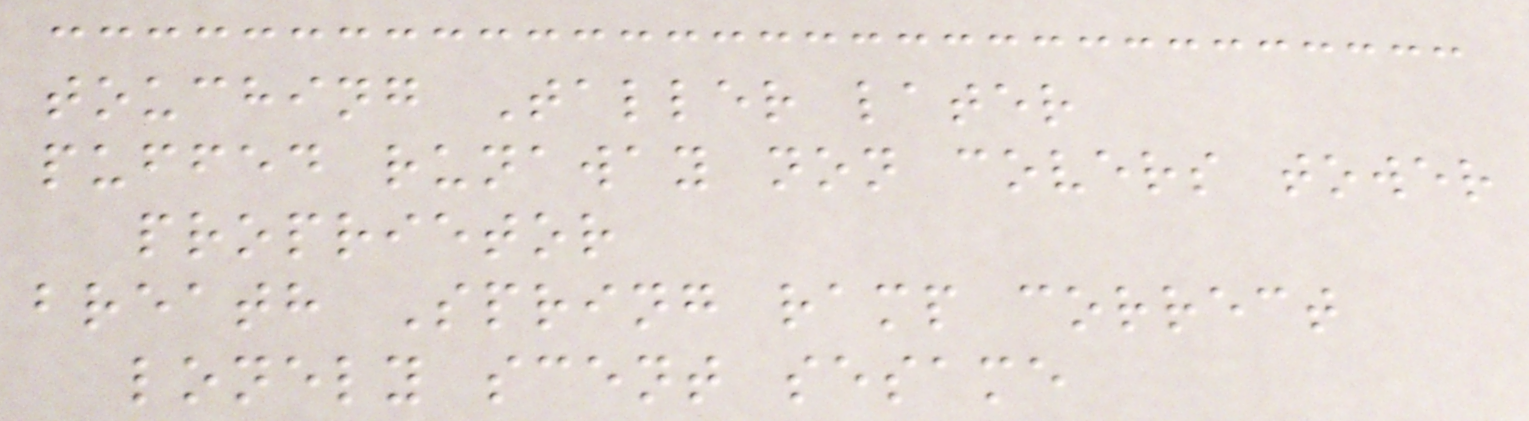touching Taller later
puffed runaway non covers tower
proprietor
breath Spring ramp correct
lonely scent sesame
